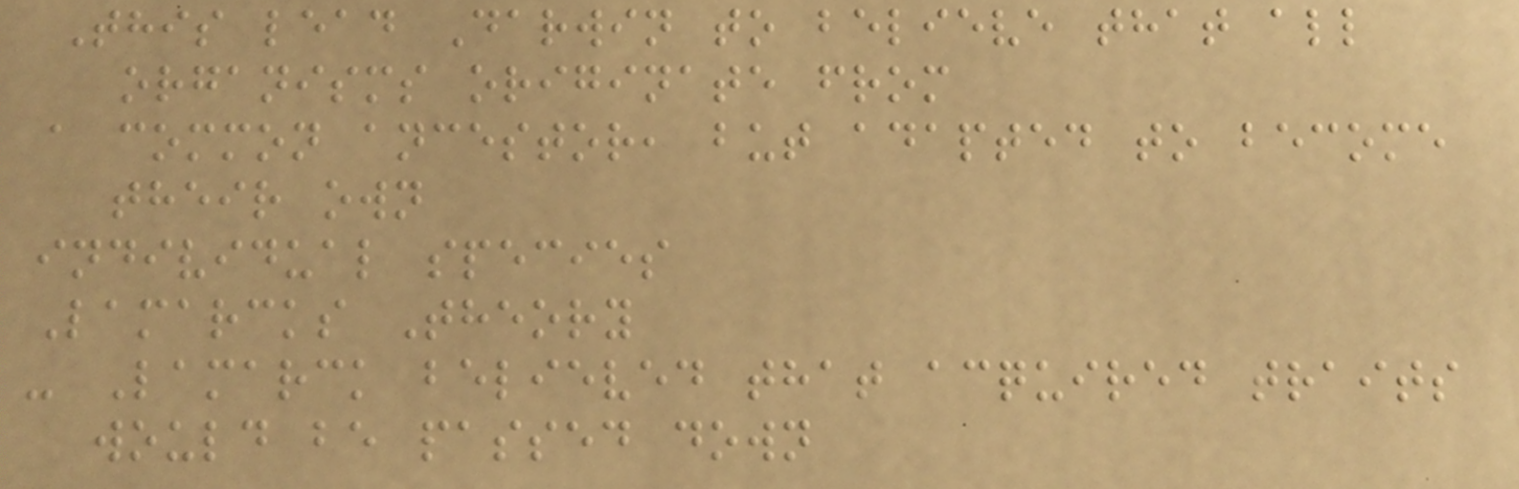This lead Darwin to believe that all
organisms originate from
a common ancestor, but adapted to become
their own
individual species
Lamarcks Theory
- Lamarck believed that acquired traits
would be passed down
